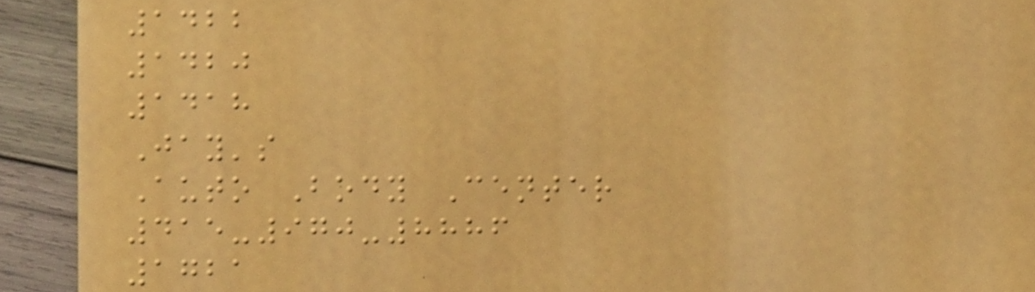1422
1420
1418
Jay's
Auto Body Center
415-970-8886
1721
